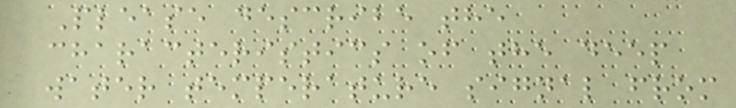Please describe the
characteristics of the deep
water temperature signal from
